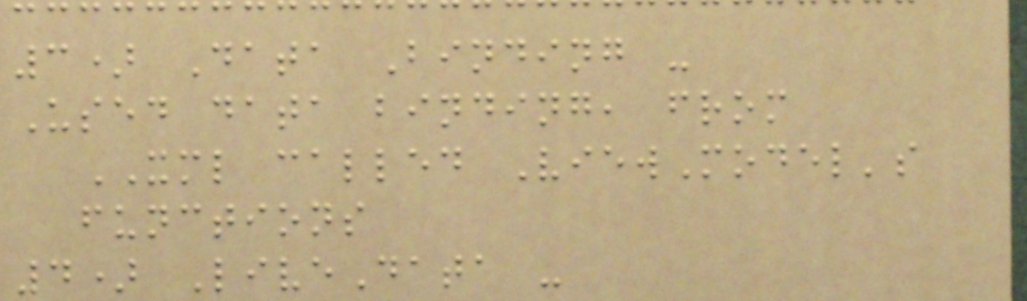3) Data Binding -
Used data binding, from
XML called ViewModel's
functions
4) LiveData -
